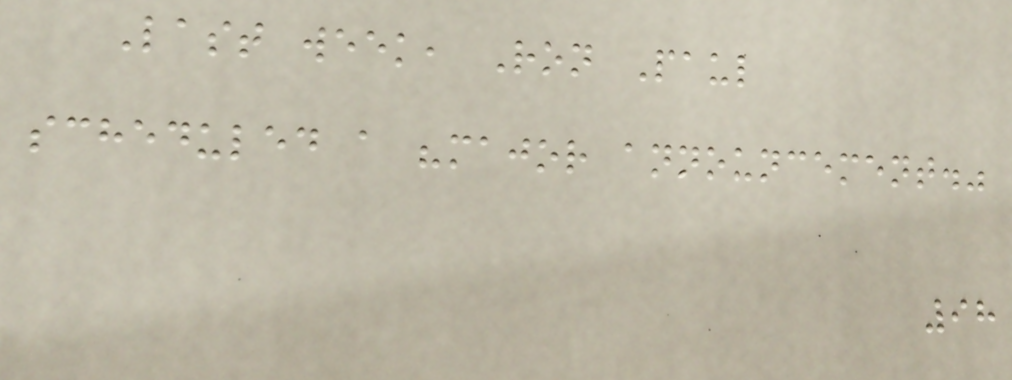Last week, Ron Paul
scheduled a "major announcement."
98
